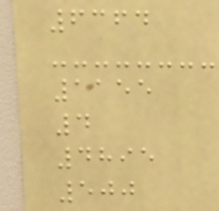6364
1155
4
4895
500
